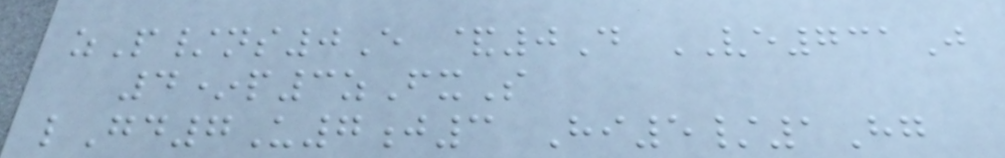zP/ns0E &0D VE731J
4*p3zFxS
lGd7U7j3 Hi5/1Hg
